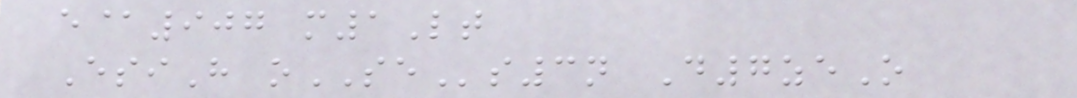e@907 m1Lt
EsiH oSEs3n D7zeO
